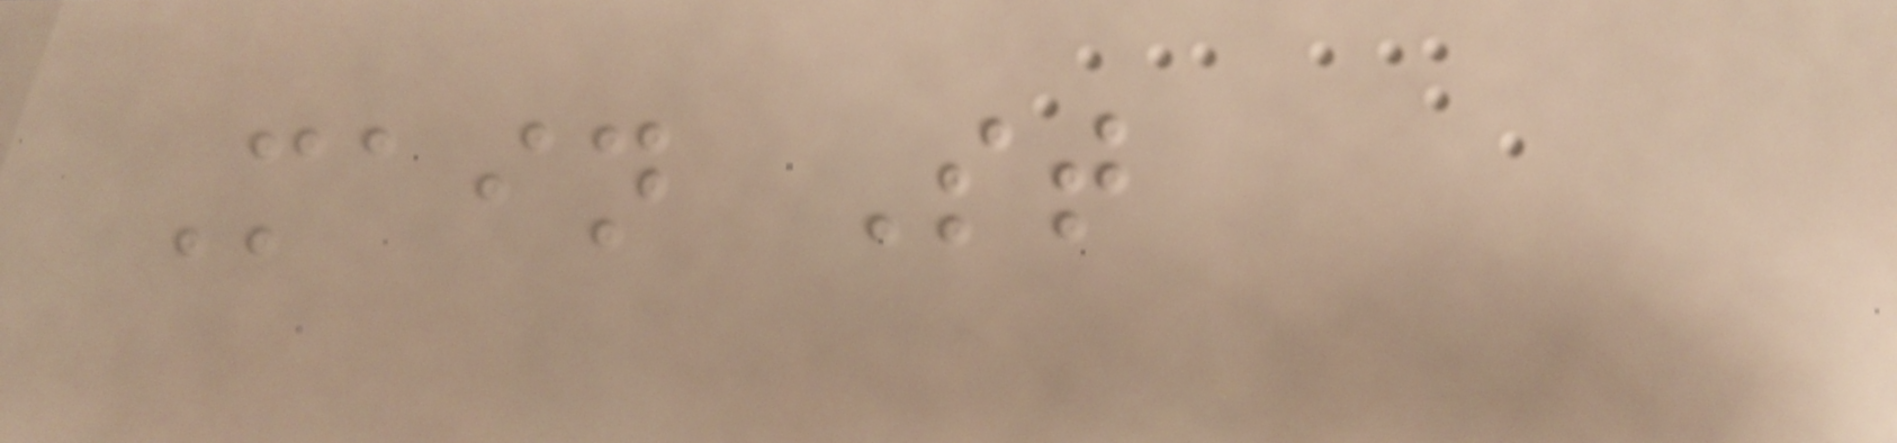Main St
